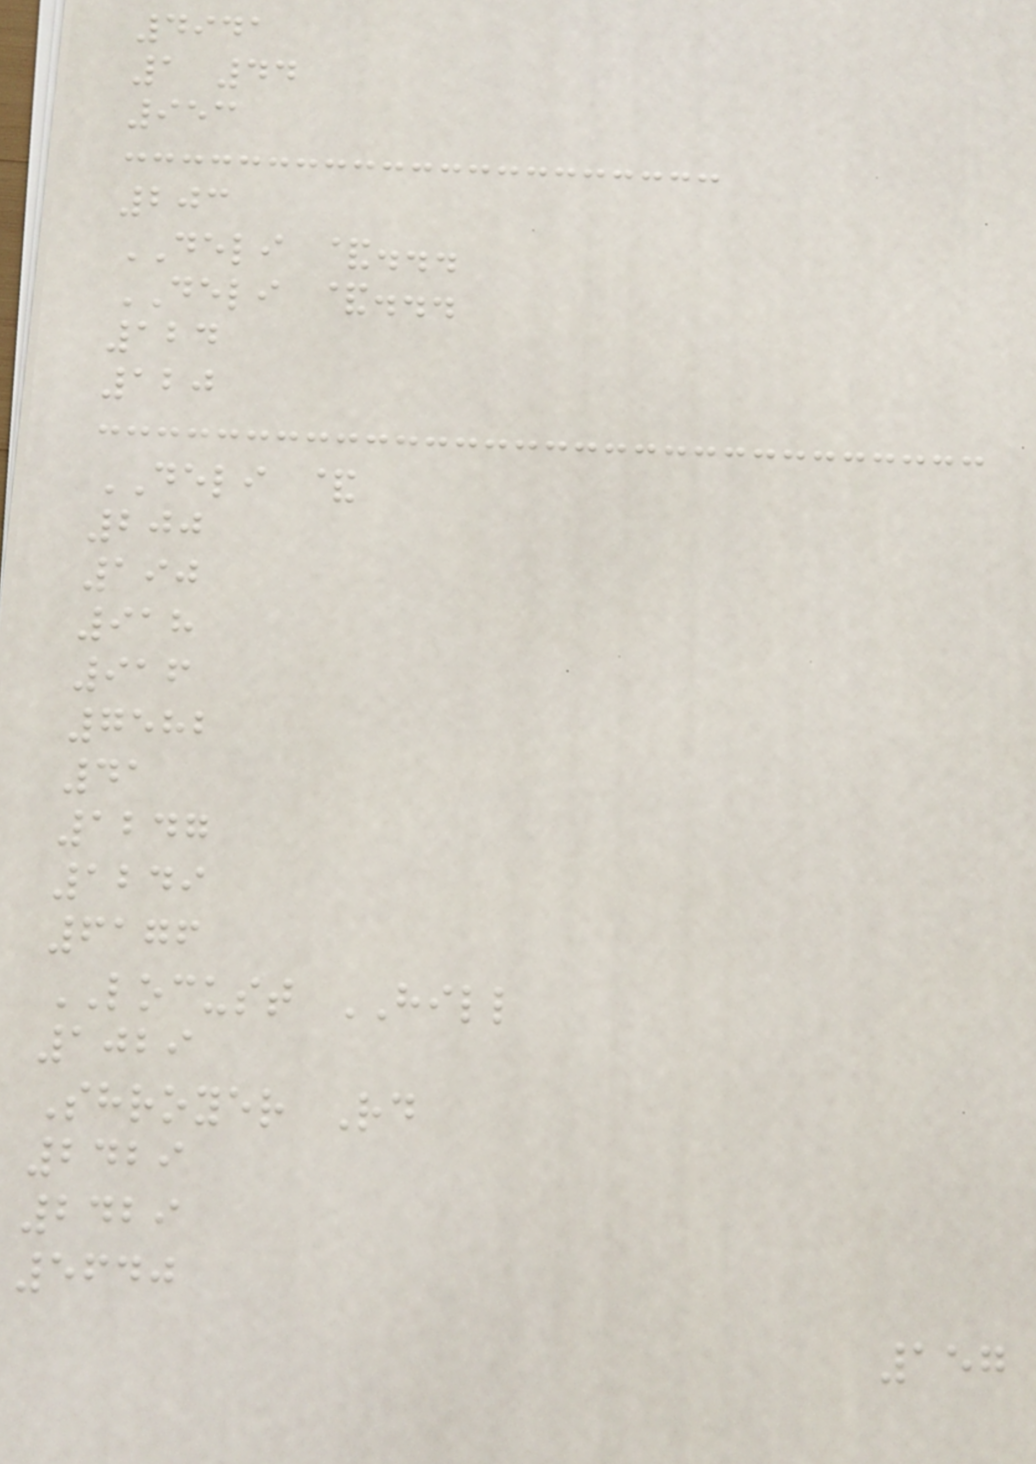4941
1 44
953
203
DELI &...
DELI &...
124
120
DELI &
200
190
918
916
7582
41
1247
1249
6176
LOCUST HILL
1029
Shroyer Rd
2429
2429
5640
157
